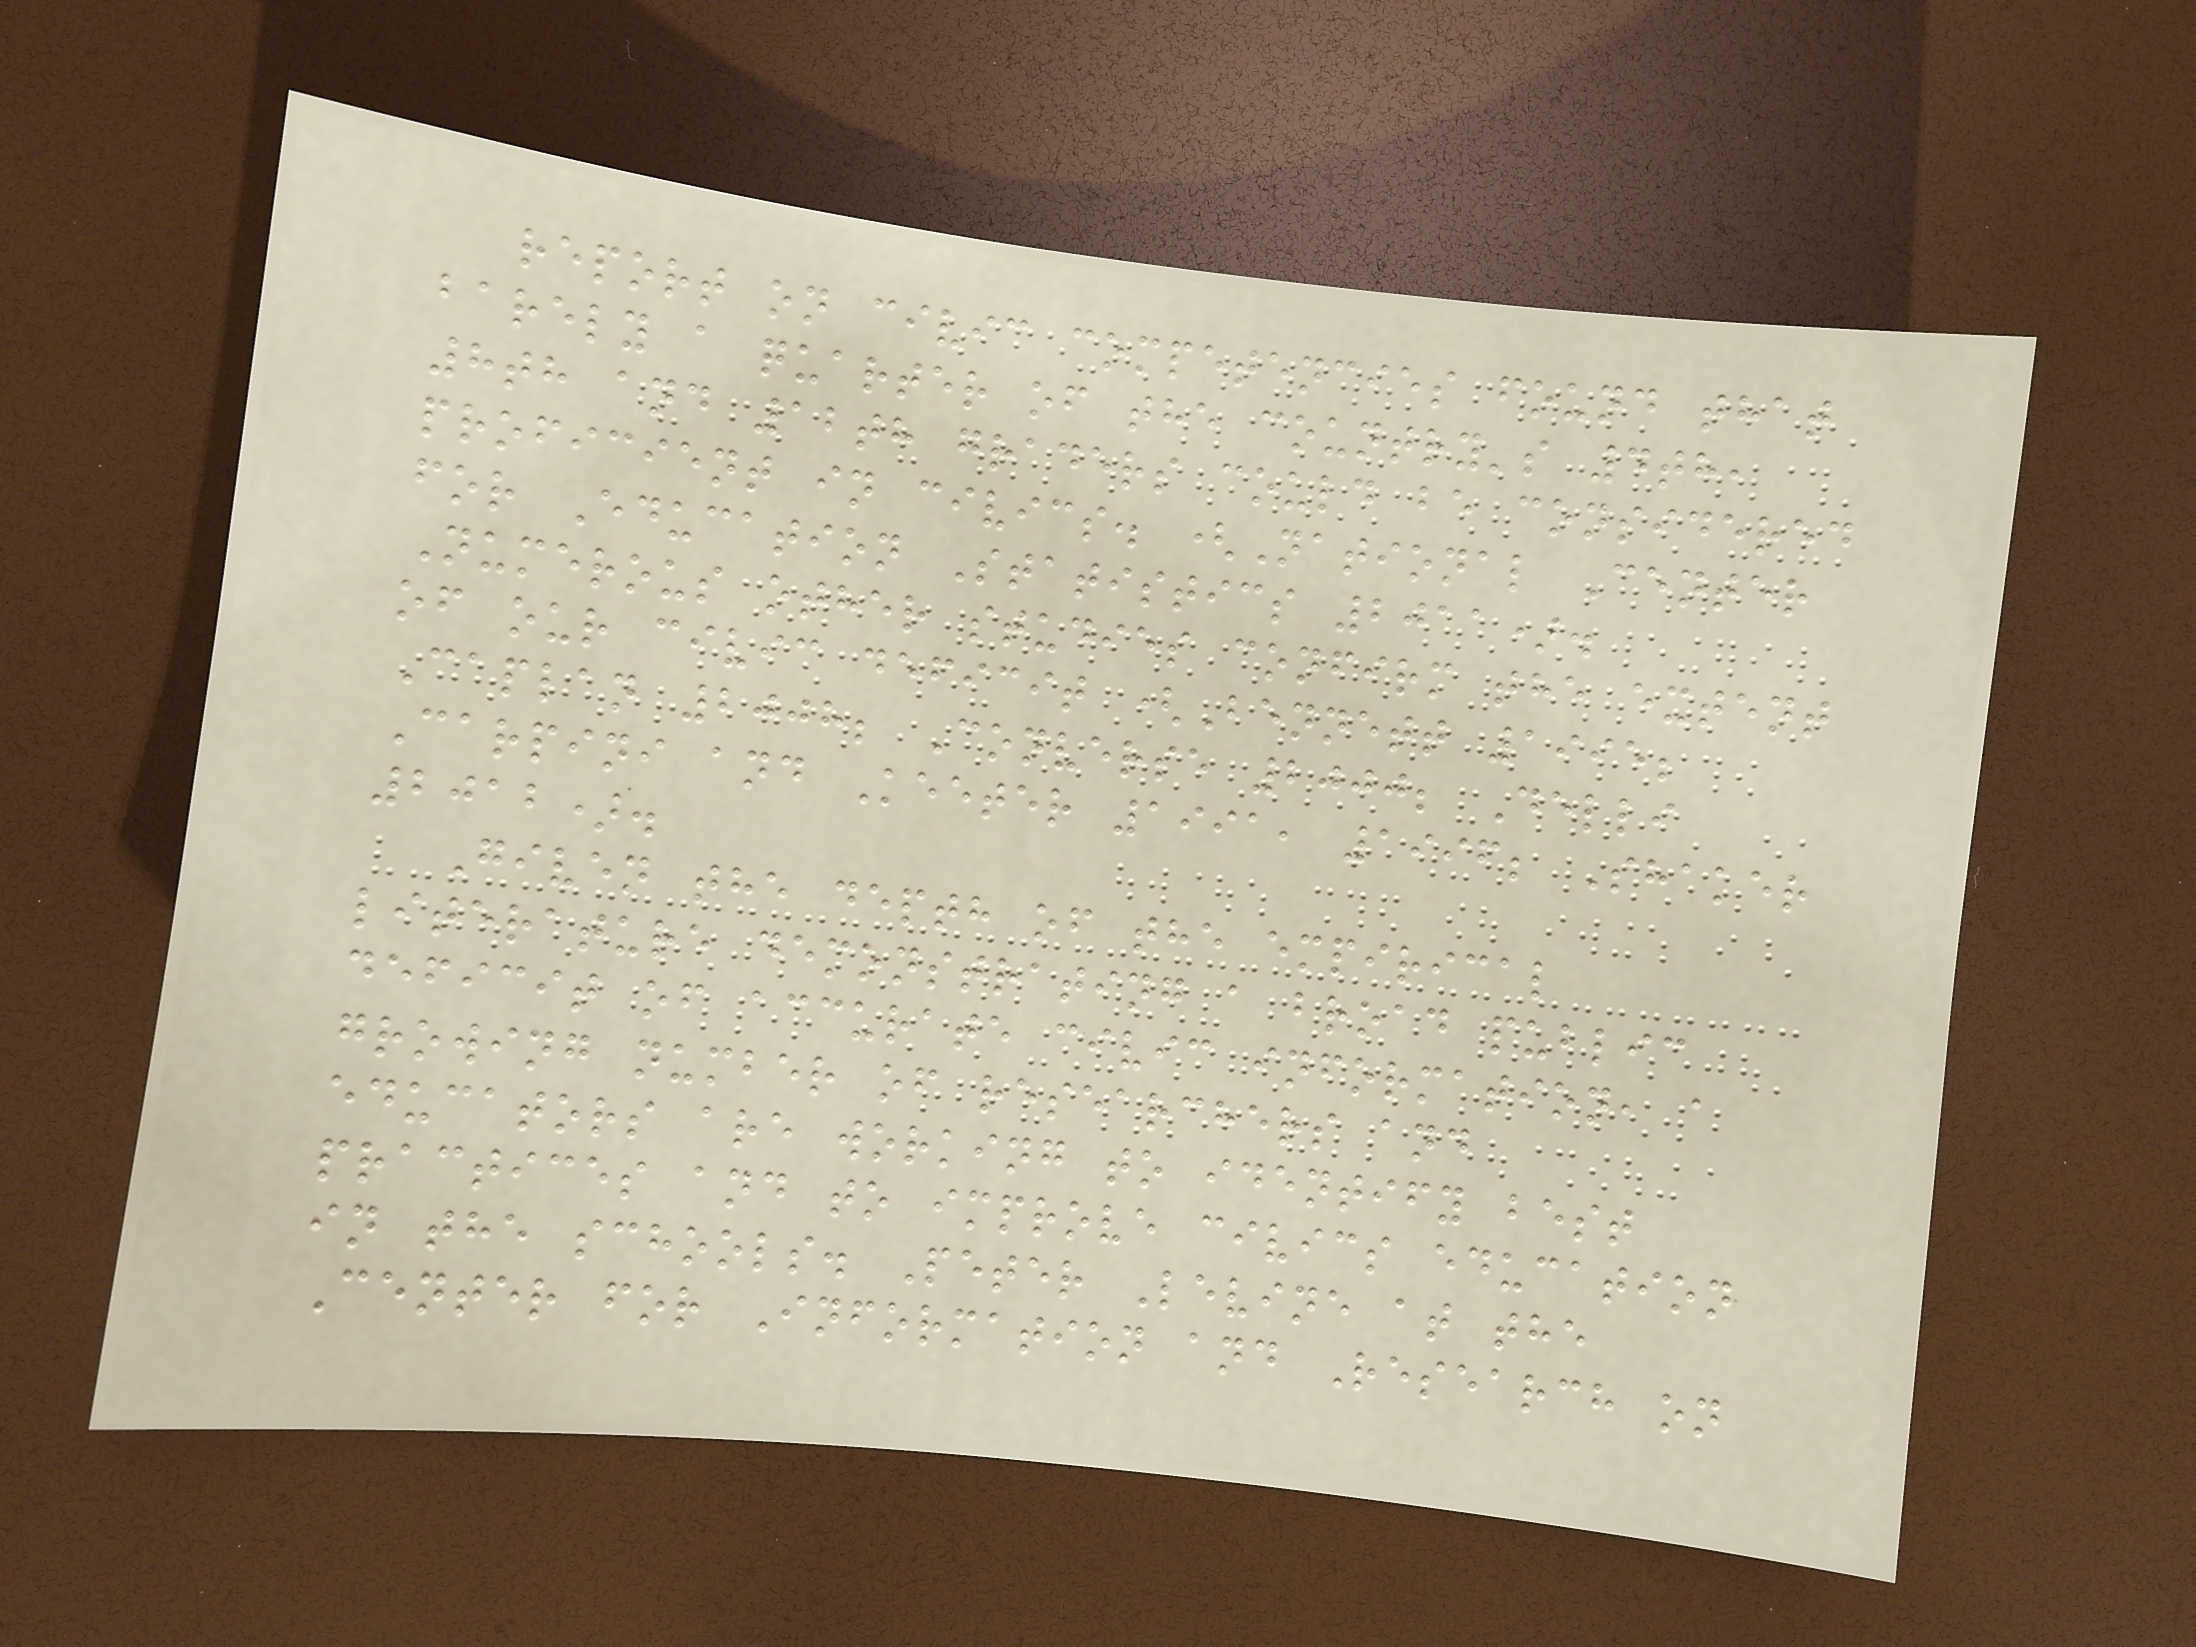report on civic competencies found that
barely a quarter of the country's 4th,
8th and 12th graders could be considered
proficient in civics. (National Center
for Education Statistics 2011).
Numerous other studies confirm the extent
of our civic deficit (Bennett 1995;
Caplan 2008; Converse 2000; Delli
Carpini and Keeter 1991, 1996; Shaker
2012).
Given the depth of the empirical
literature demonstrating a broad public
deficit of accurate civic information, a
growing number of researchers and
educators are working to identify best
practices and to improve civics education
in the schools. Peter Levine at the
Center for Information and Research on
